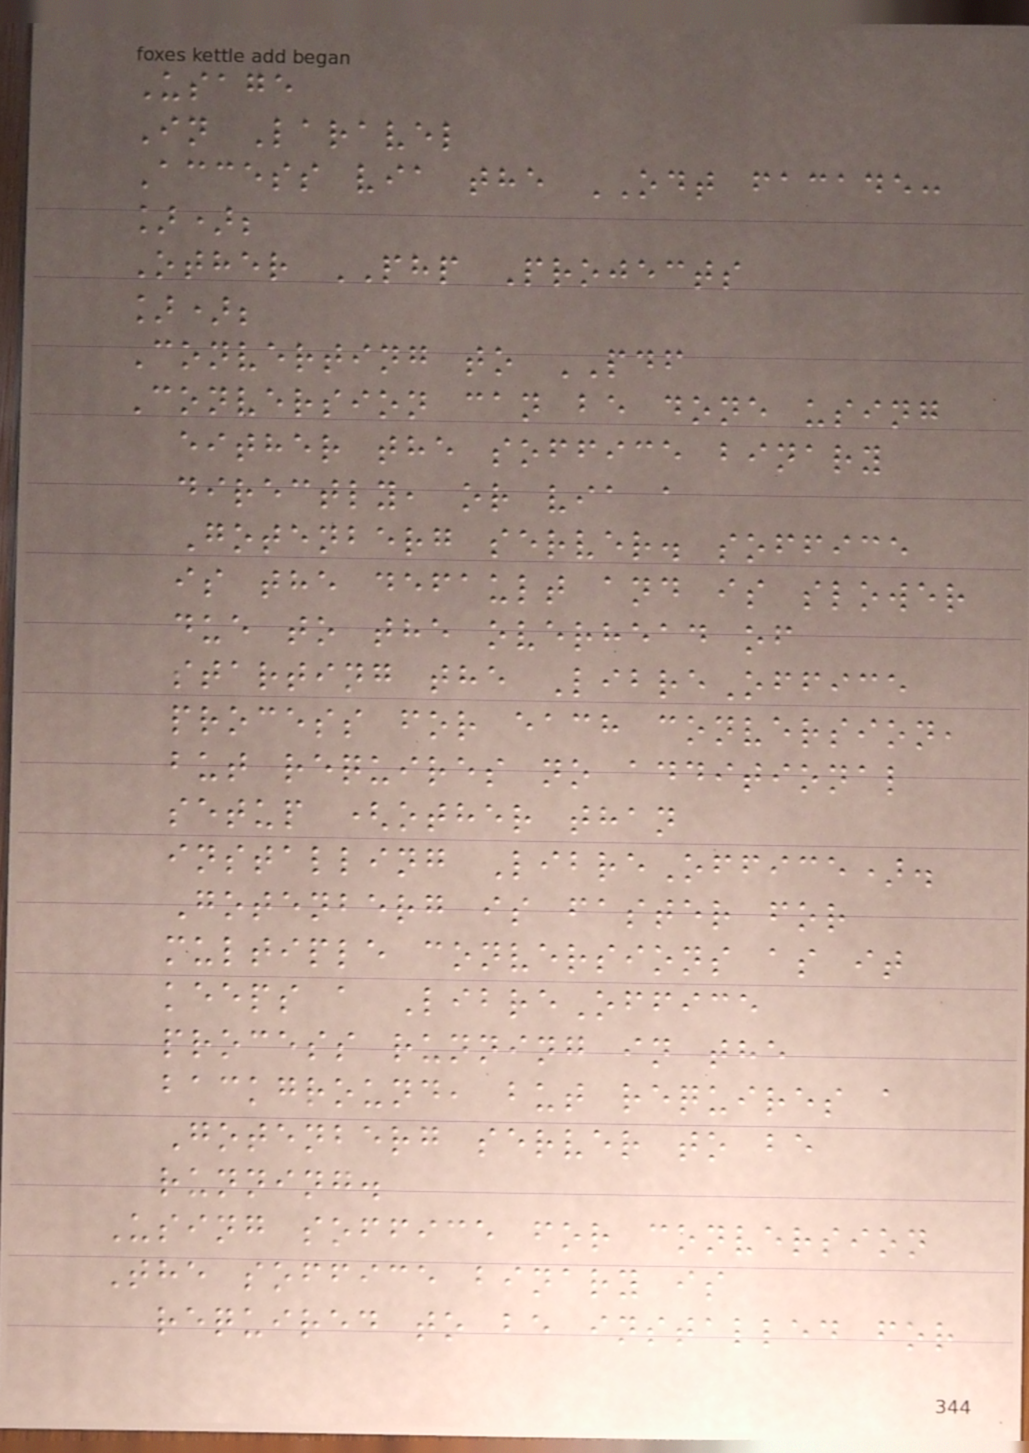Usage
In Laravel
Access via the ODT facade:
]);
Other PHP Projects
]);
Converting to PDF
Conversion can be done using
either the soffice binary
directly, or via a
Gotenberg server. soffice
is the default and is slower
due to the overhead of
starting the LibreOffice
process for each conversion,
but requires no additional
setup (other than
installing LibreOffice).
Gotenberg is faster for
multiple conversions as it
keeps a LibreOffice
process running in the
background, but requires a
Gotenberg server to be
running.
Using soffice for conversion
The soffice binary is
required to be installed for
